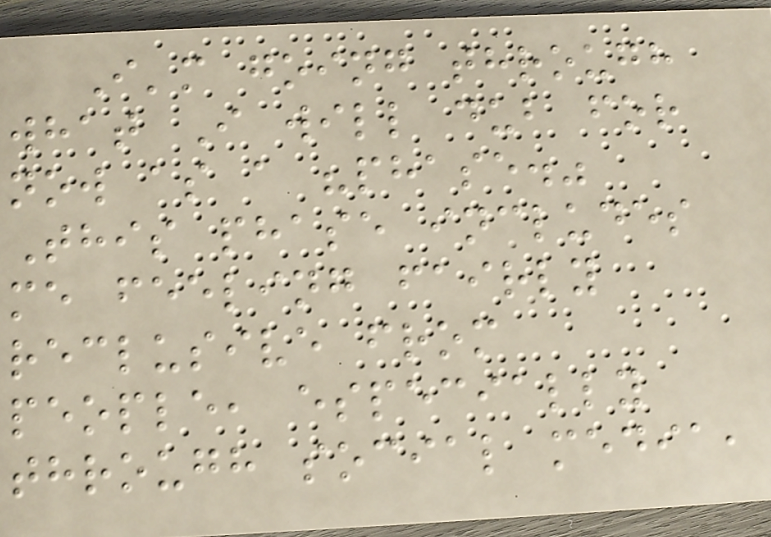I'm going through
what I will dub for
now as a "phase."
This phase includes
me feeling fairly
reclusive from
people, especially
through social media,
